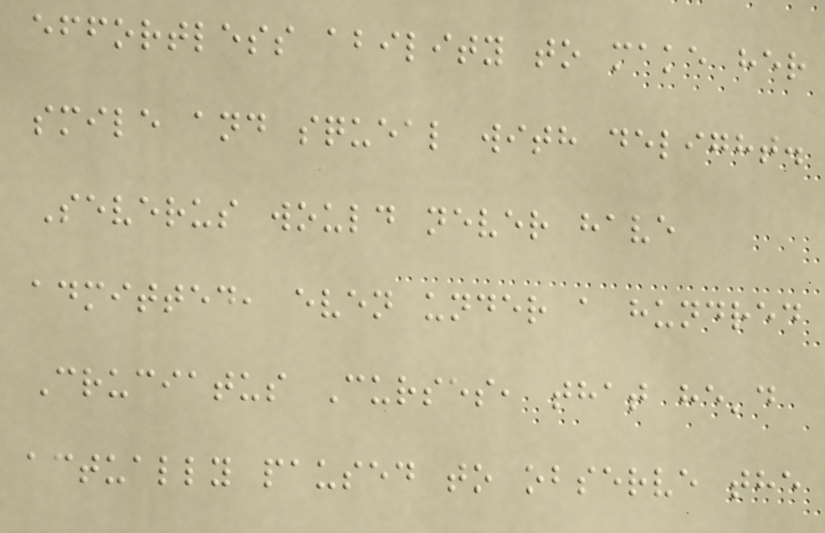effortless ability to make her
smile and squeal with delight.
Severus would never have
admitted, even under a hundred
Cruciatus Curses, that he'd
actually paused to observe the
